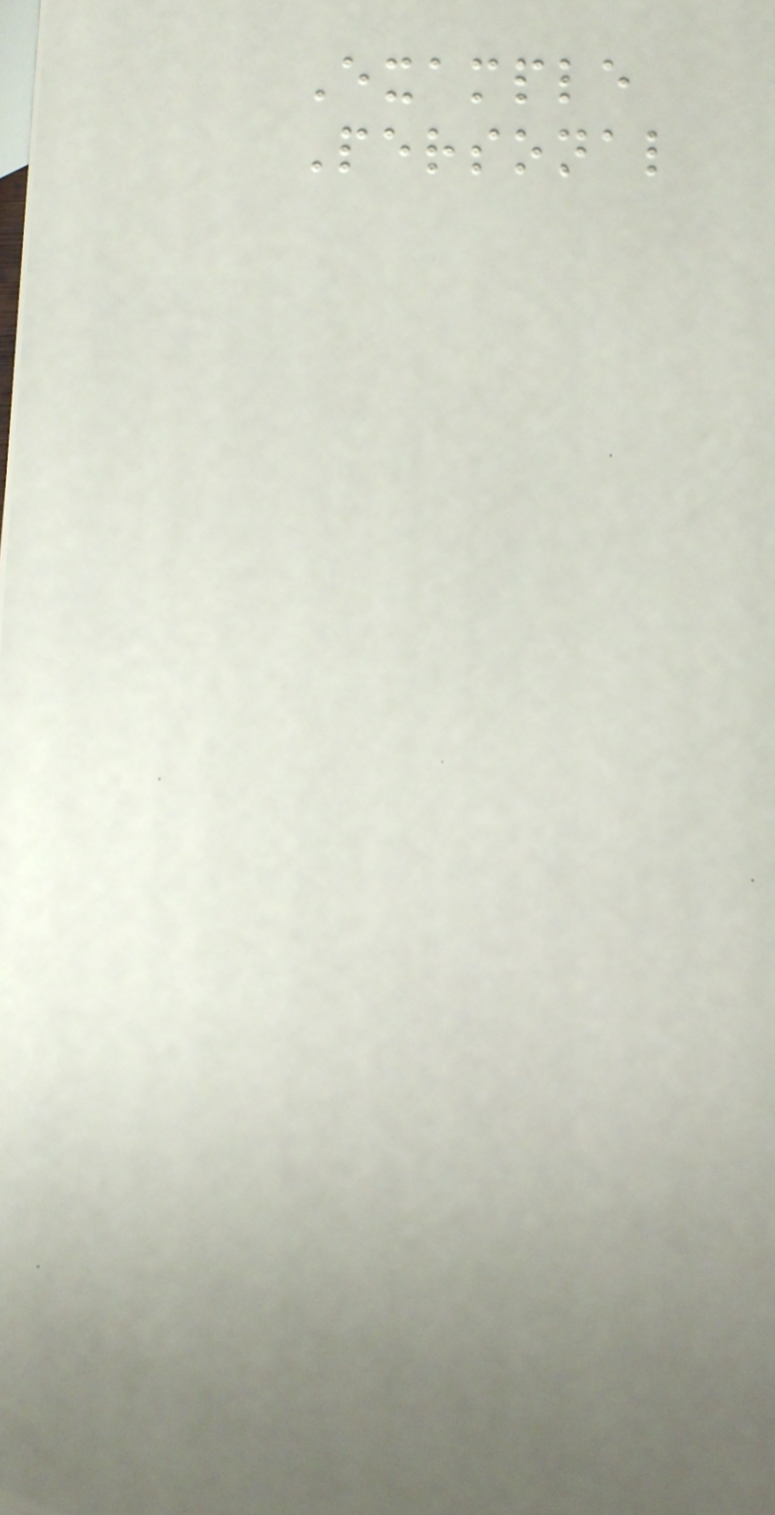Example
Personal
